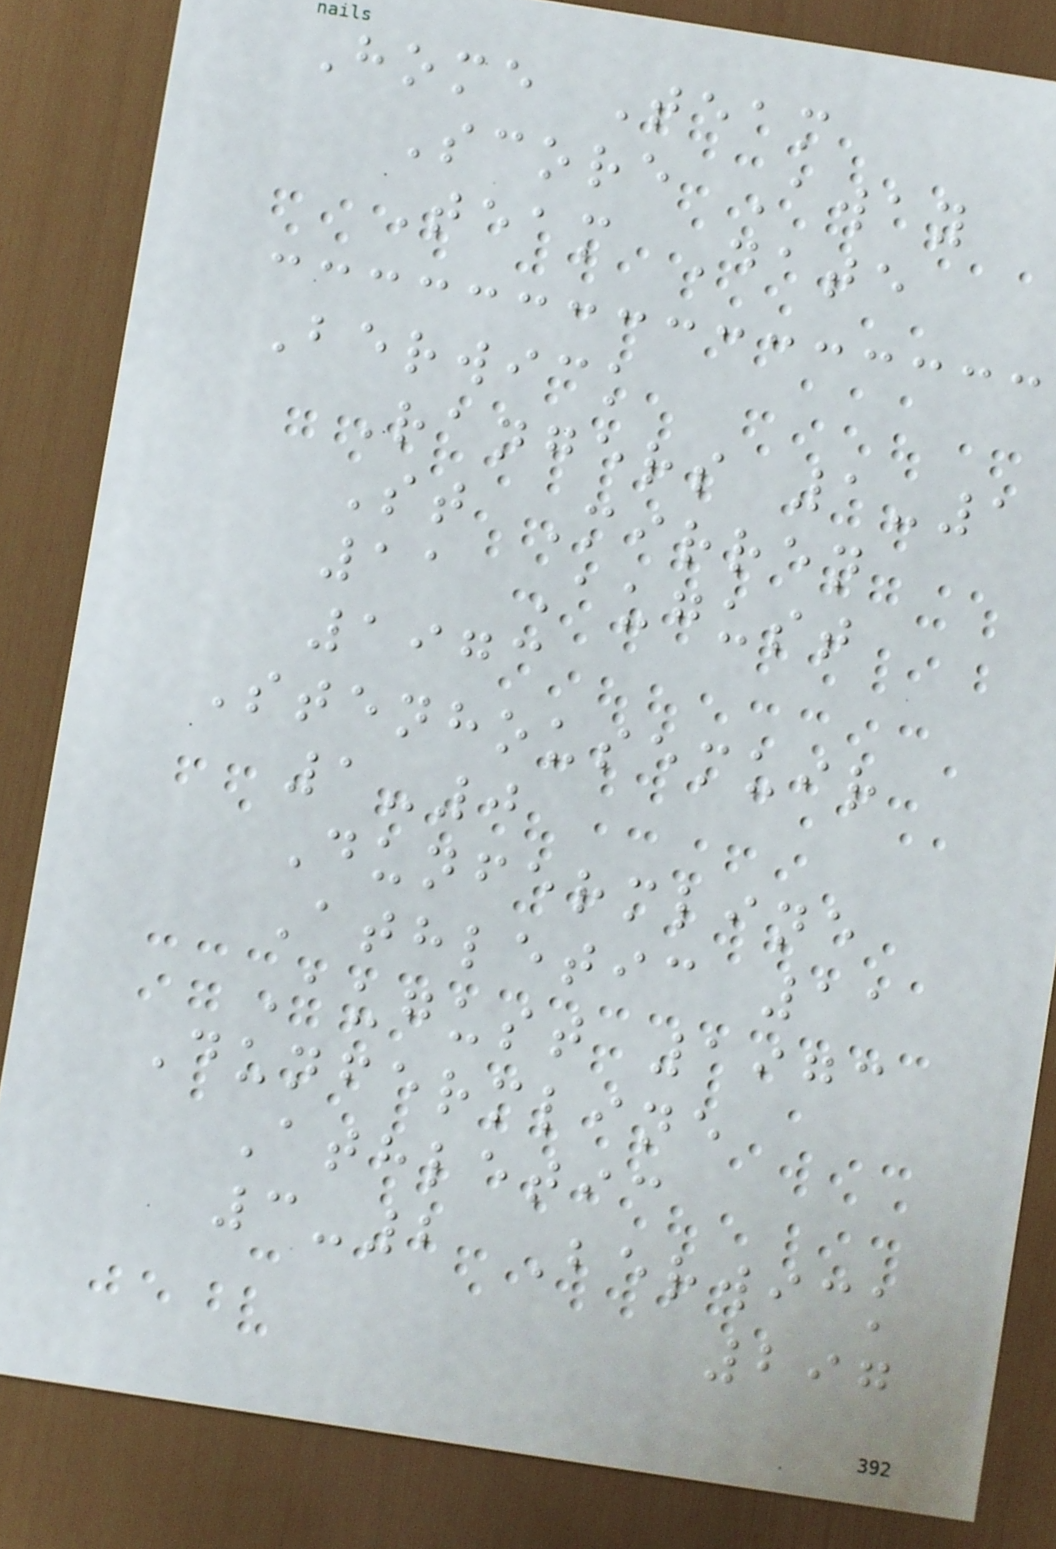Home Team
Score Away
Team Date
Berwick
Rangers 1-1
St Mirren
11 August
1973
Stenhousemuir
1-0
Dunfermline
Athletic 11
August 1973
Dunfermline
Athletic
3-2 Berwick
297
